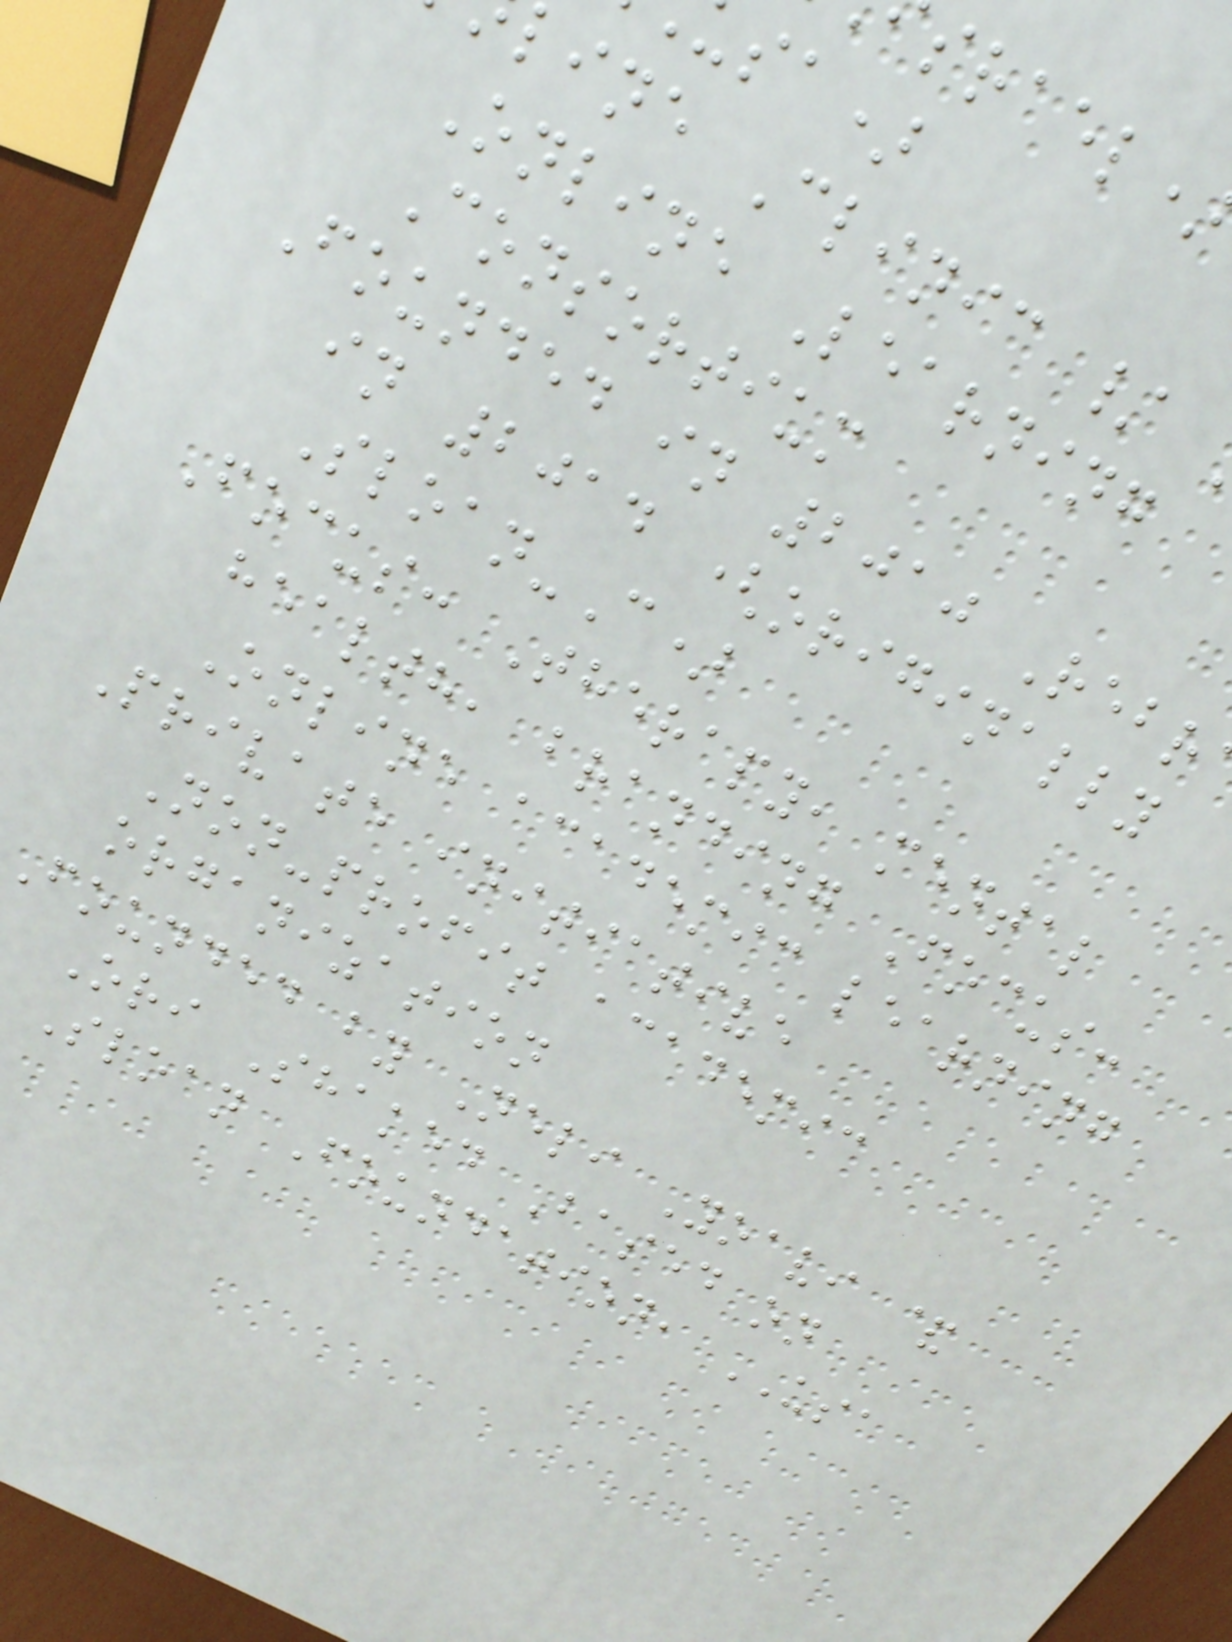sa)
line Clinic /
Online Learning
Consortium
Founded in 2010 Rebr
in 2014 (originally
Sloan-C)
Focus: Therapy, mental
health, branding Focus:
Online academic learning
Private initiative
Non-profit academic
organization
Founded by Neli Yoavi &
Ori Shaked Based on
Sloan Foundation, USA
